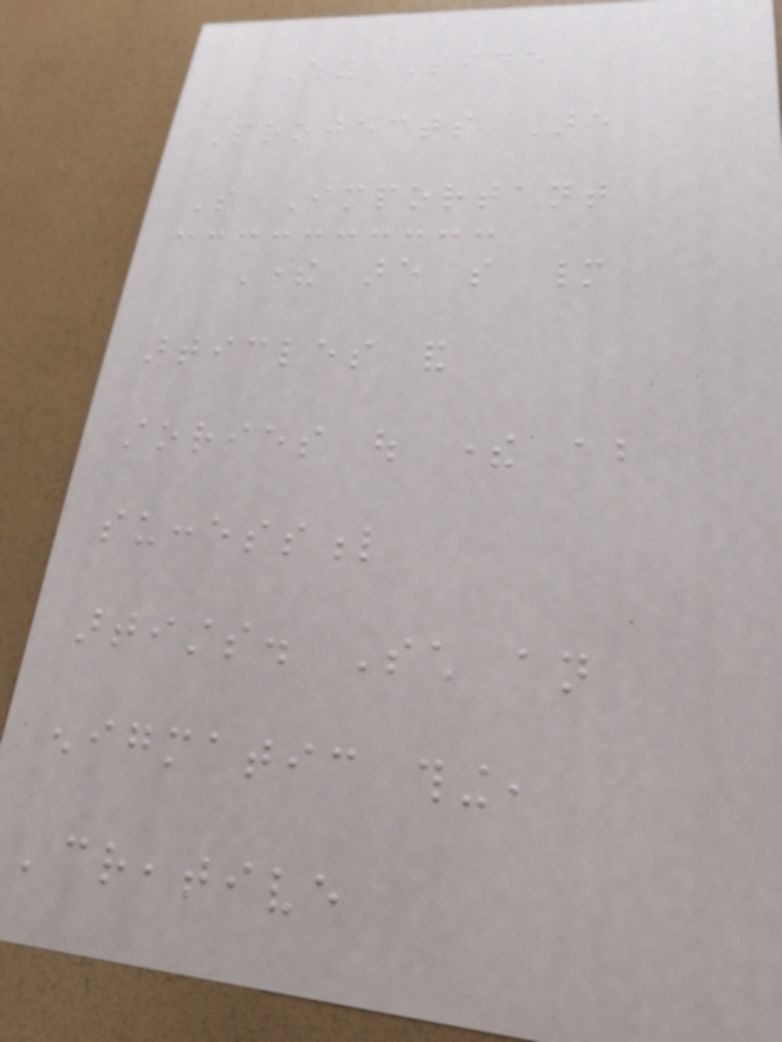Why Side
Projects Are
So Important
There are so many
articles and
stories out there about
successful
artists. Such an
enigmatic thing,
'creative
